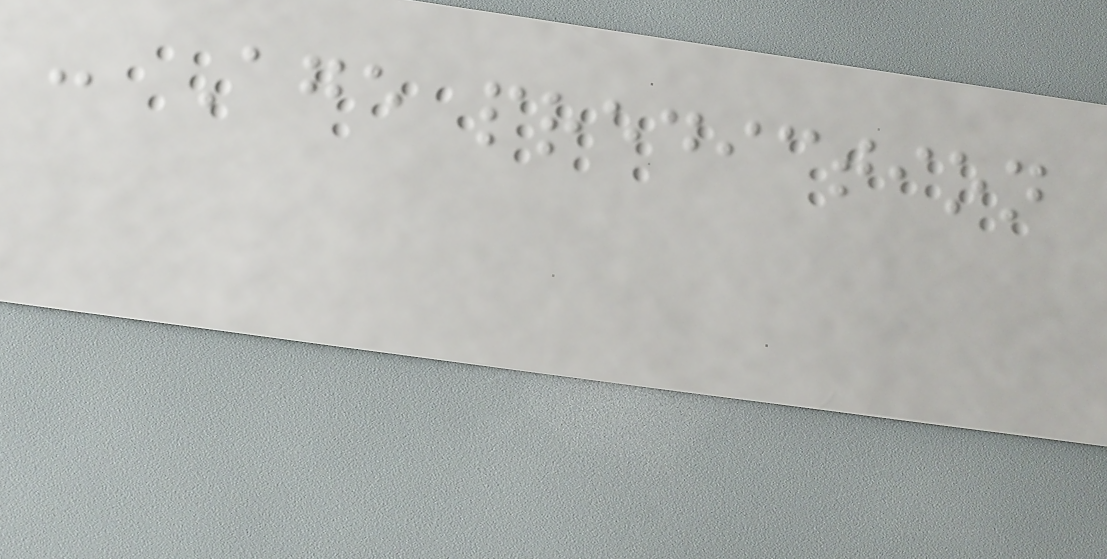- Age prediction
